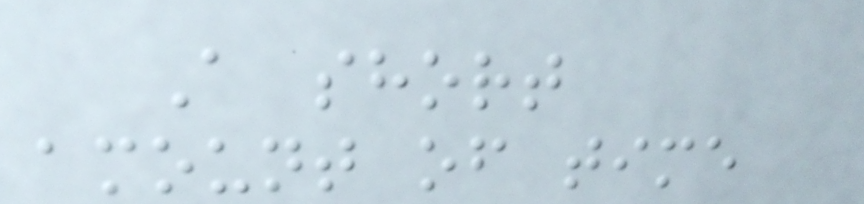A short
amount of time
